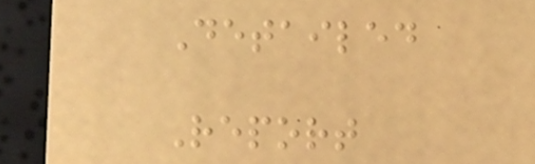Detailed
Report
